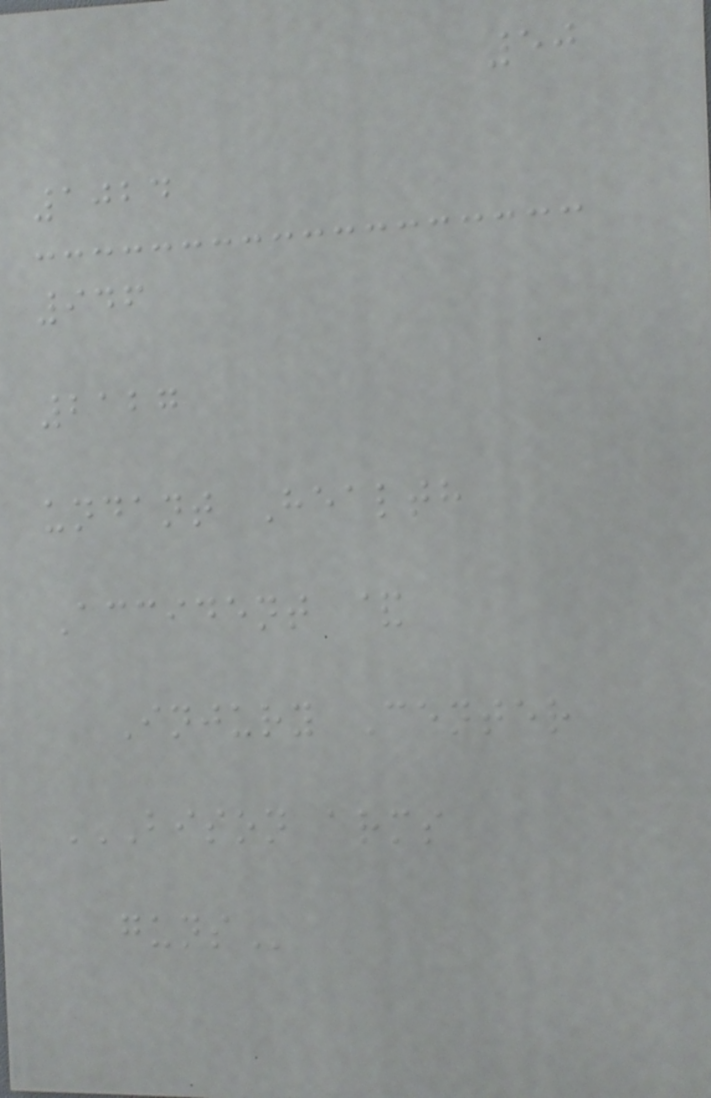50
1024
946
2127
undant Health
Accident &
Injury Center
BISON ARMS
GUNS
